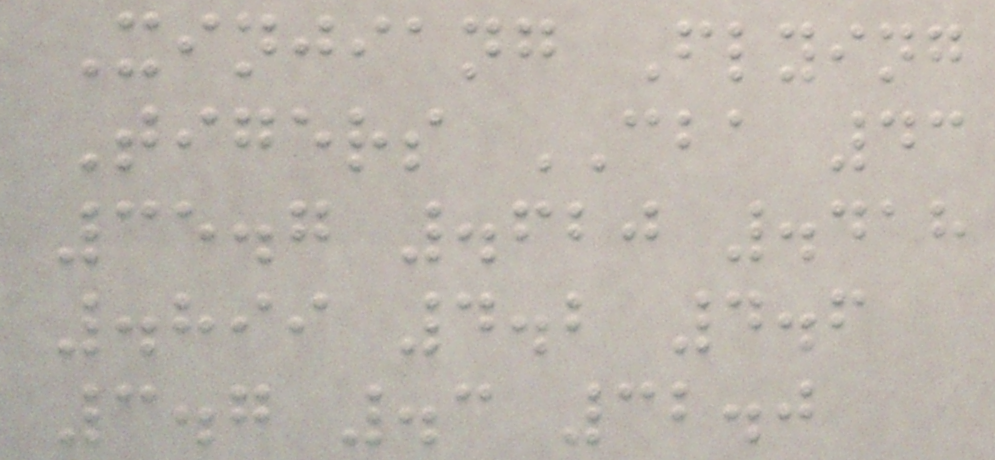Xinjiang Flying
Tigers CBA 43
35.7 .620 .418
.899 4.2 4.6
3.7 .3 32.0
